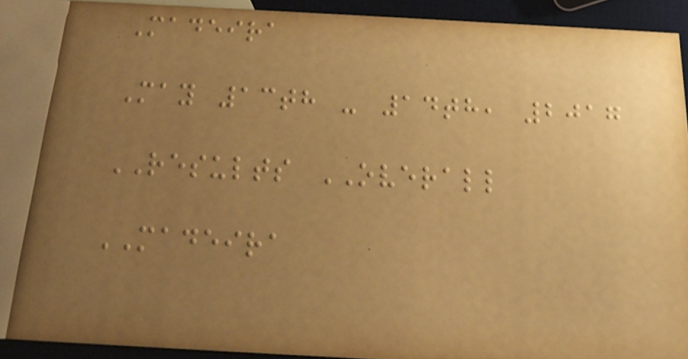Madeira
May 13th - 14th, 2017
RESULTS OVERALL
MADEIRA
